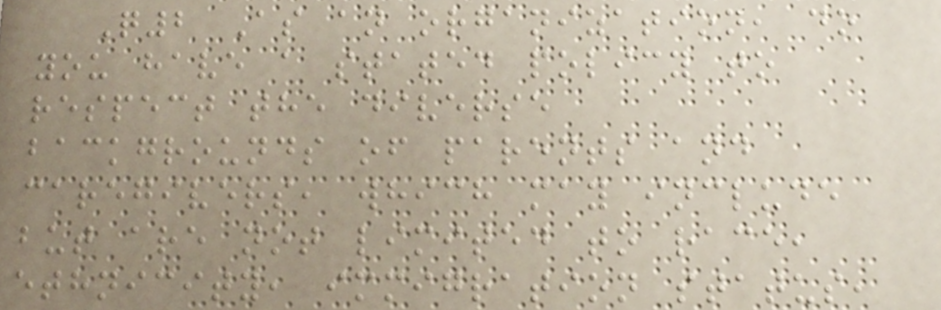Q2 As an organization, do
you have a stated policy to
respect the diverse
backgrounds of parents and
caregivers, which may include
but are not limited to race,
ethnicity, immigration status,
